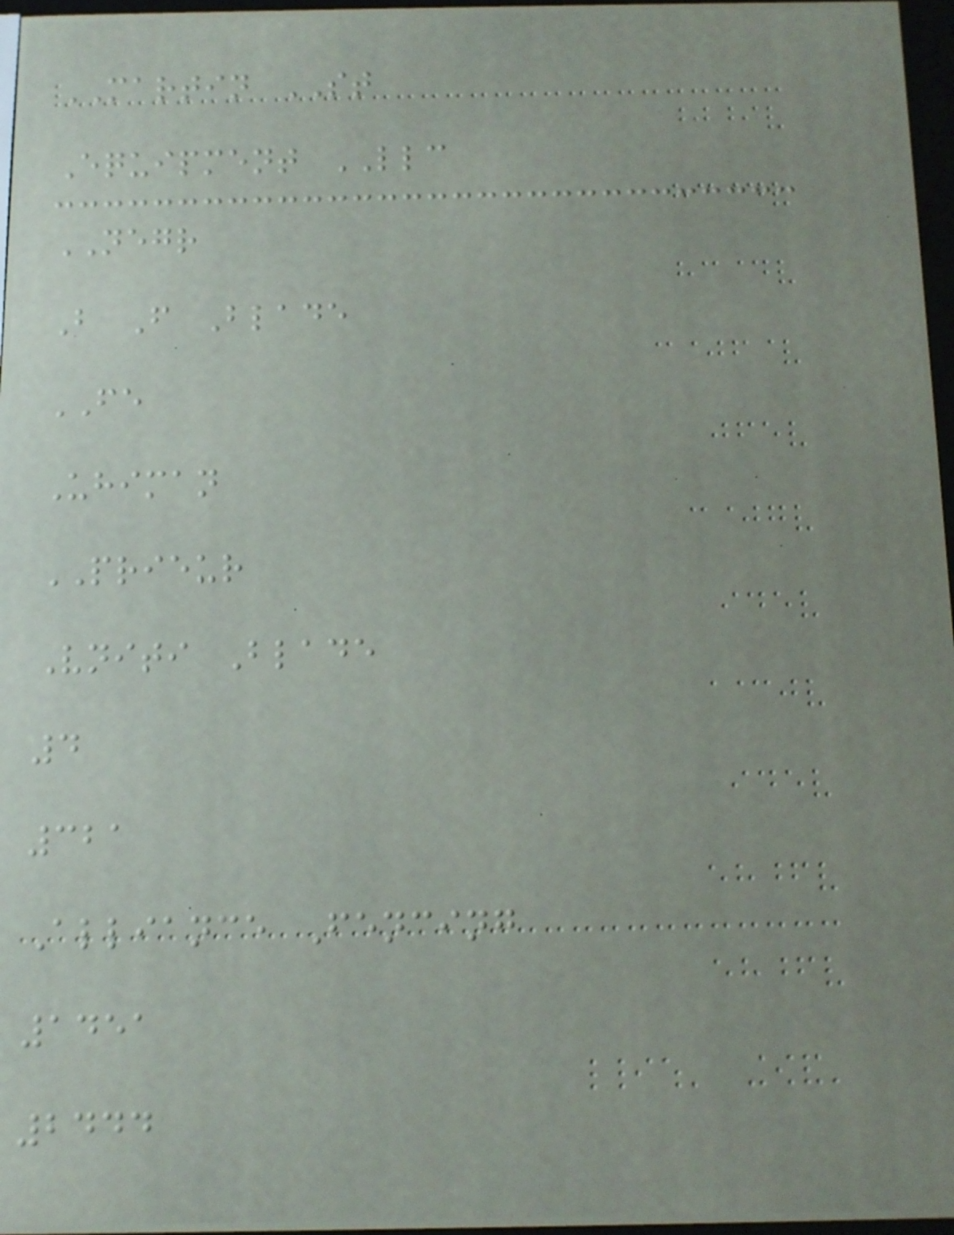MARTIN ST
Equipment LLC
NEGR
B F Blade
FE
Uhiman
PRIEUR
Vniti Blade
4
321
Alliance Fencing
1451
2444
